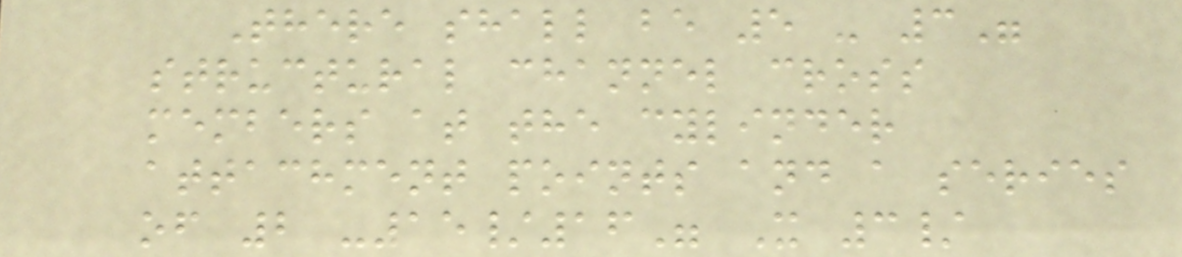There shall be 5 - 3"
structural channel cross
members at the cylinder
attachment points and a series
of 2 -15/16" X 3/
